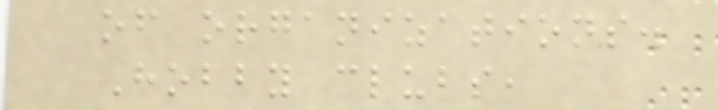of organizations.
Hobby clubs,
